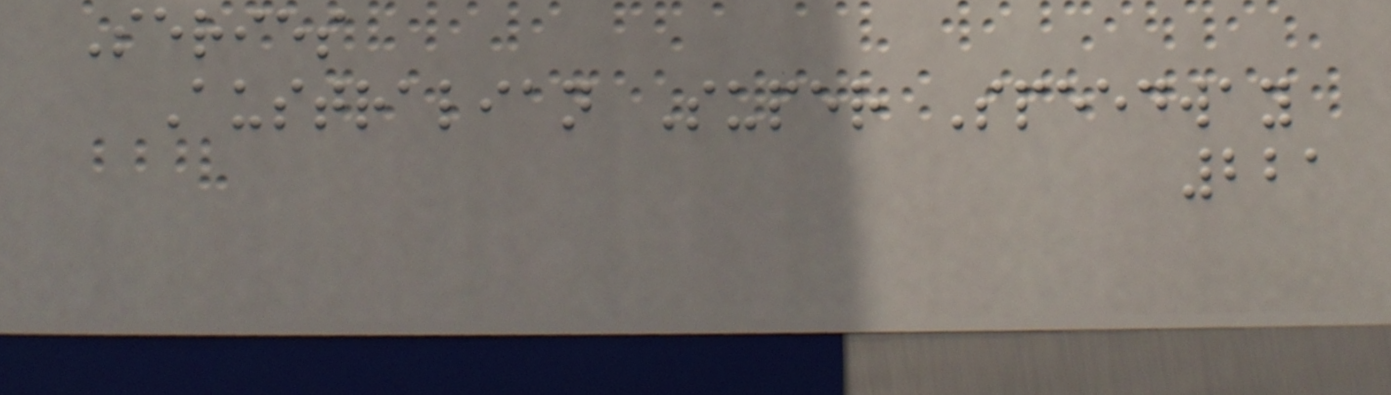Series
Australian Super Speedway
221
